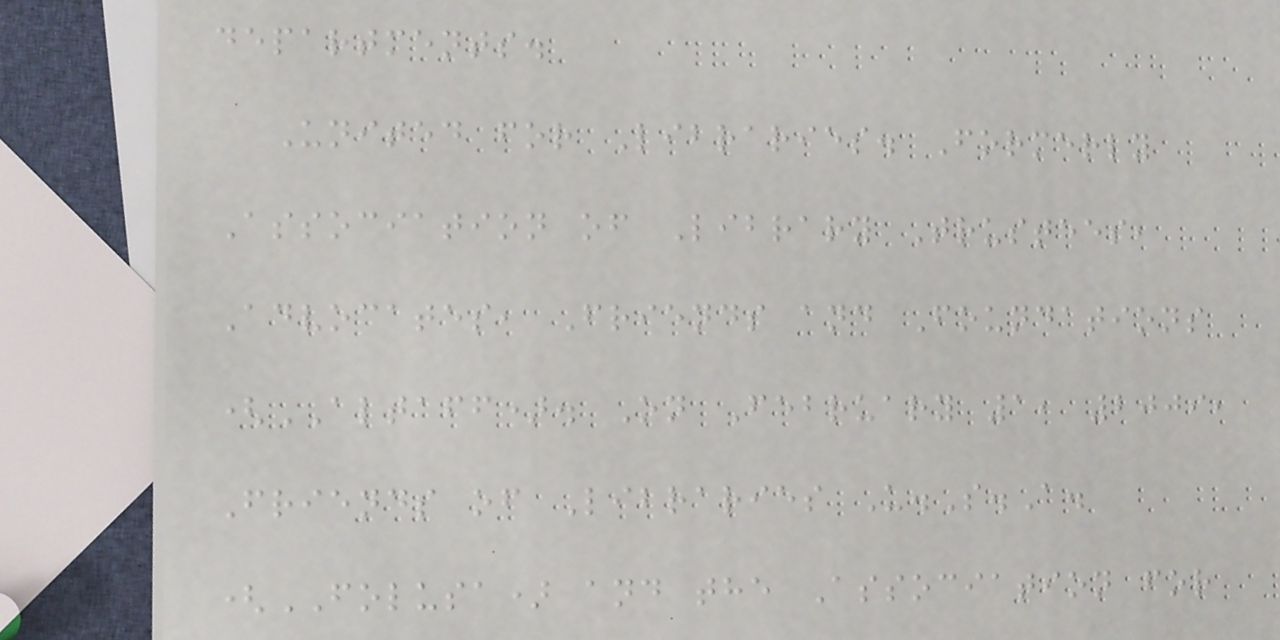departments.
United for Libraries. Formerly
Association of Library Trustees,
Advocates, Friends and Foundations
(ALTAFF). On February 1, 2009,
Friends of Libraries U.S.A.
(FOLUSA) and the Association for
